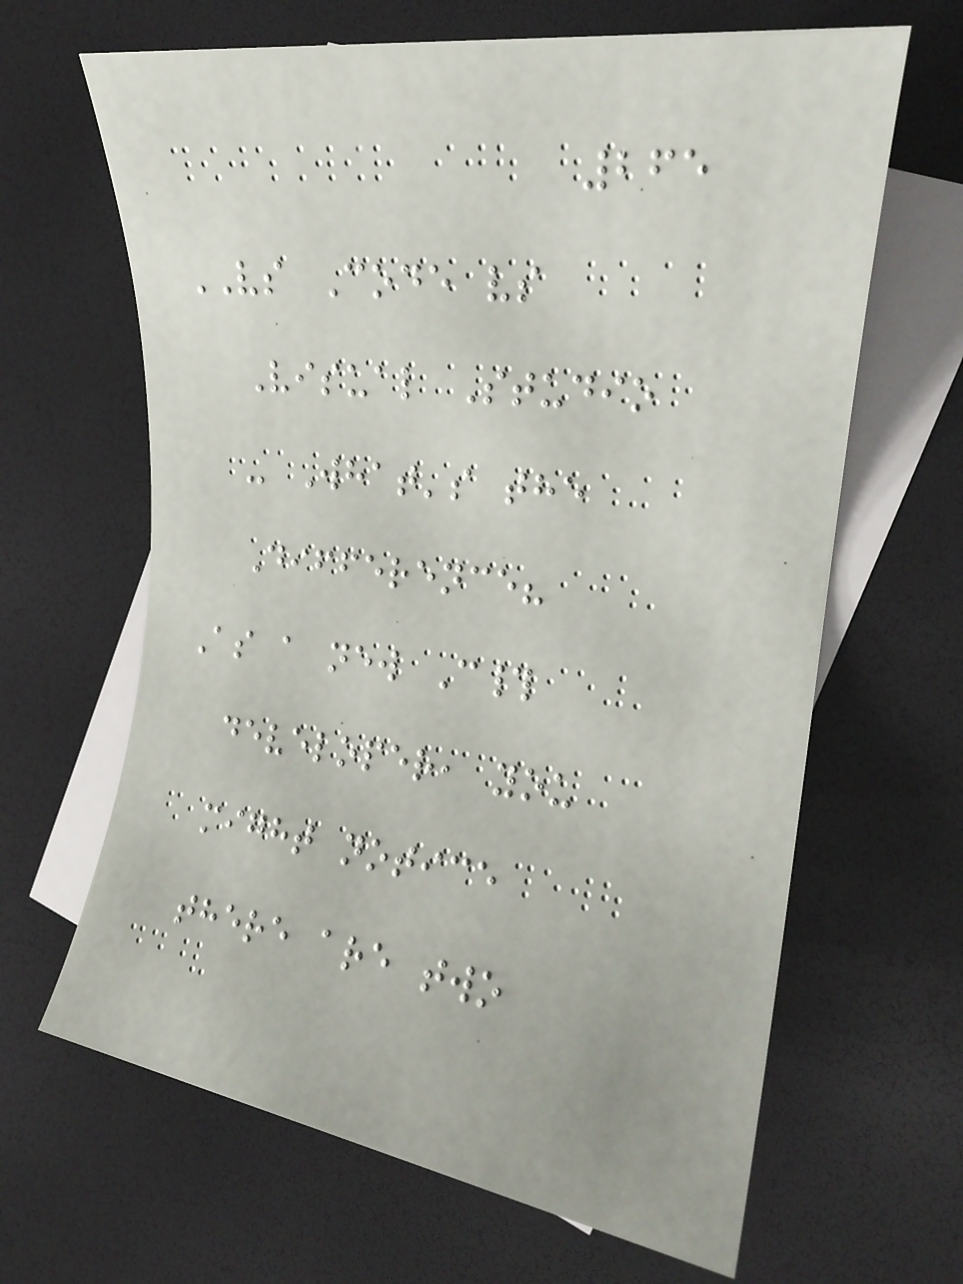265
VS Code vs
Visual Studio
- What's the
Difference?
As a new C#
developer, you
might notice
there are two
